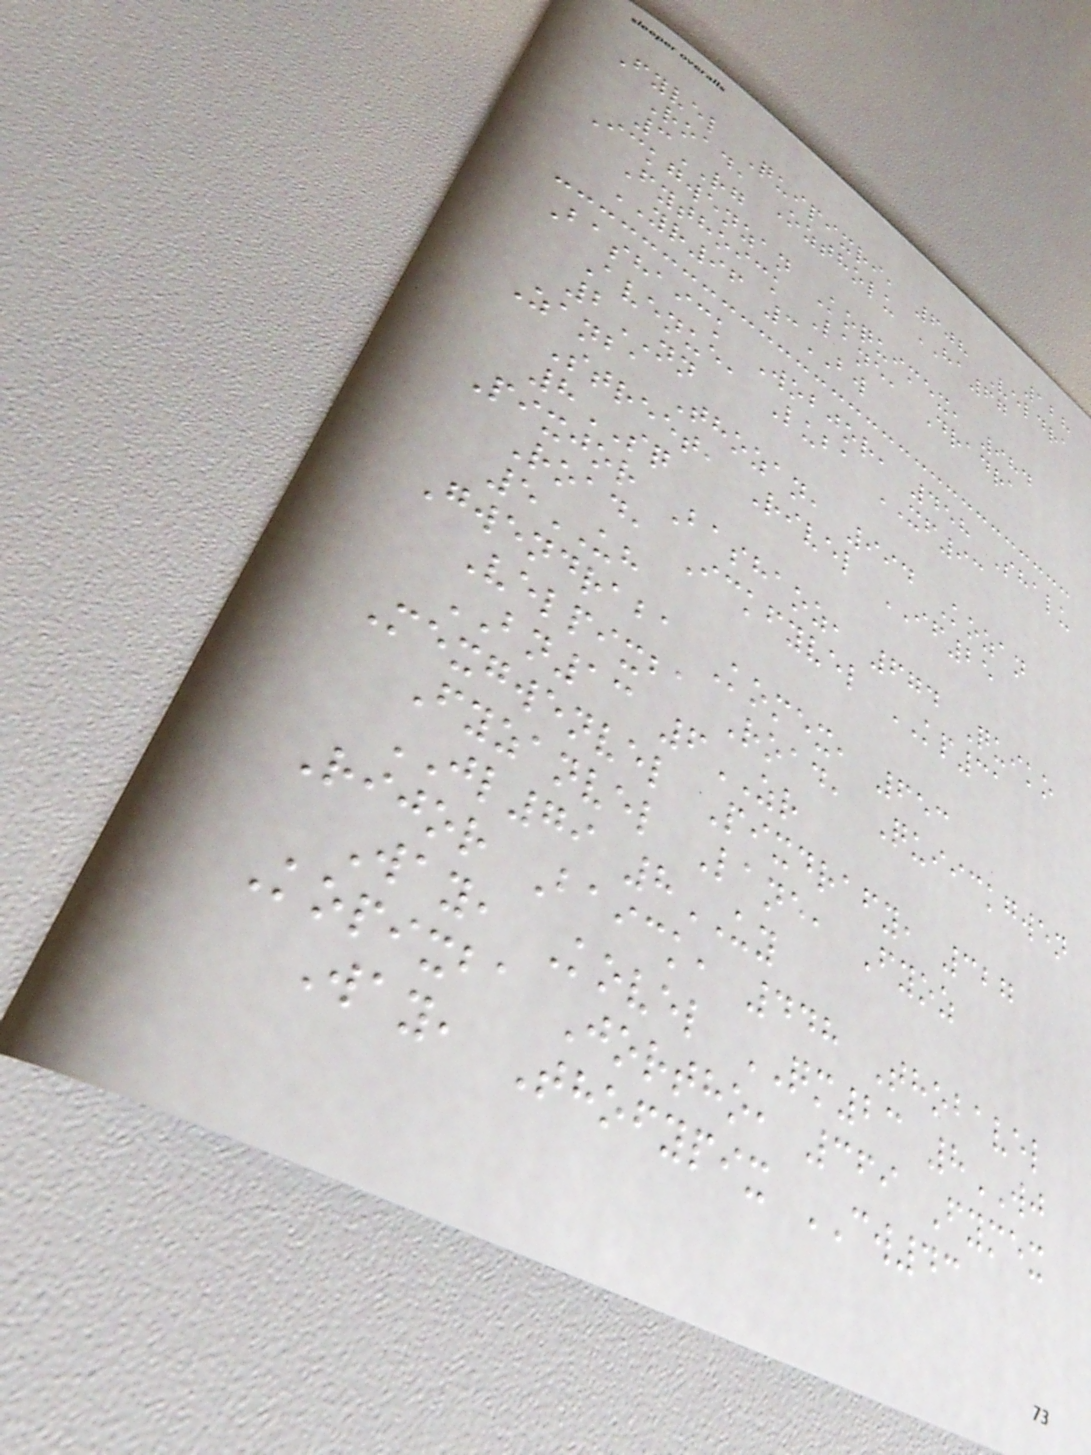128
Fyvel Quipixri, 608 Veldra
Road, Oztholu HA67
3RG
Ickgwenzan Koquimex, 984
Fythoick Lane, Dradra
YR96 3BW
Bashaick Wobjor, 458 Shalu
Avenue, Luba XF93
2NN
Zanba Thozan, 994 Kozan
Street, Rivel IF25
8SQ
Pixjor Bashaoz, 674 Quiko
Road, Ickfyvel KP31
5UH
Gwendraba Komex, 653
Velpixba Road, Quiickgwen
BN13 6ZR
Mexgwenvel Pixdrafy, 327
Fyzanvel Lane, Fyoz
JL79 8UY
Rijor Baick, 448 Thobavel
Way, Kovel QM23 8WJ
Kopixba Jortho, 369 Fymex
Way, Thofypix CW43
